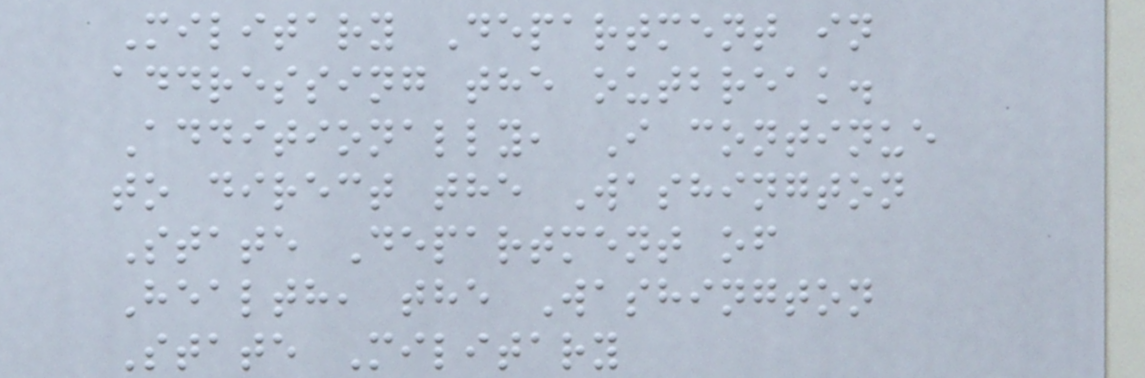Military Department in
addressing the outbreak.
Additionally, I continue
to direct the Washington
State Department of
Health, the Washington
State Military
